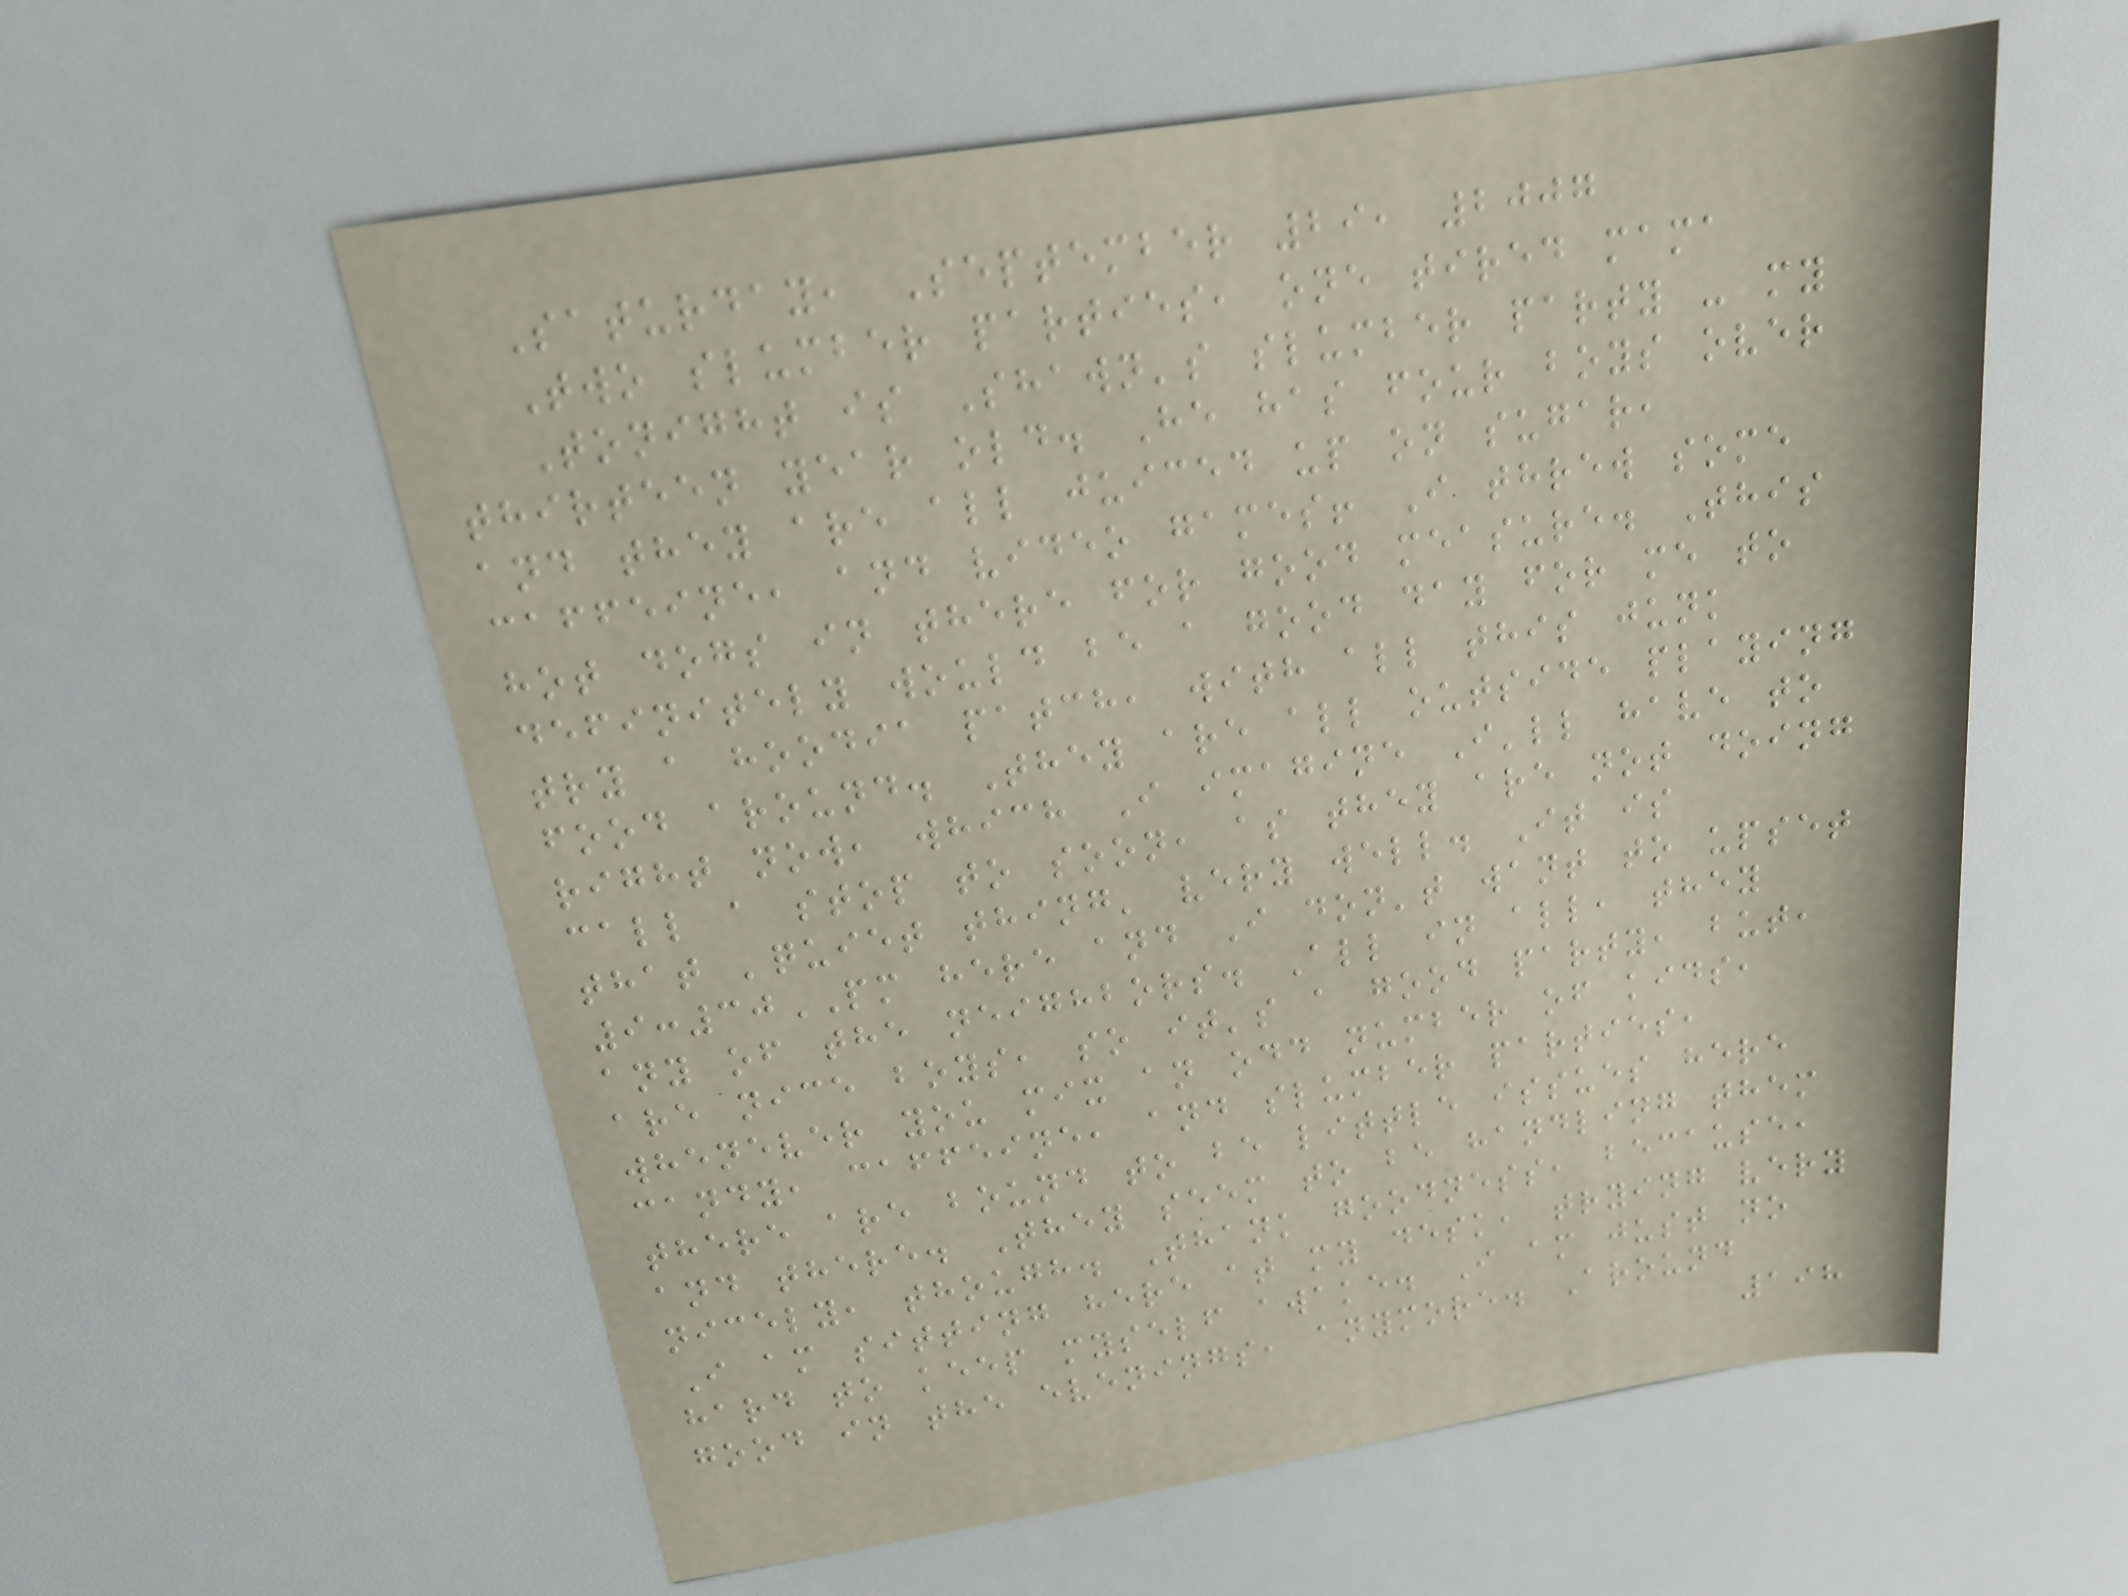Saturday, September 29, 2007
Two slumber parties, one tired mama
Tonight is Shawn's slumber party - my
thirteen year old. He has four boys over
and they are all juiced up on sugar,
caffeine, and video games! I threw some
hot dogs in there for good measure. This
definitely would be a good day for me to
try a hoodia patch, with all this junk
food around. They are all outside playing
right now, which I imagine I'll have to
call a stop to soon, as they are not doing
that 'quiet thing' very well. It is
9:30PM here and I don't want to upset
any of the neighbors. All in all, they
are nice boys, so it's a good party, but,
whenever you mix an odd number of kids,
candy, caffeine, and slumber parties,
there are bound to be little issues here
and there. They seem to be handling them
nicely, though. Thank goodness, because,
I am sitting here at my desk, trying very
hard to keep myself awake. I am just no
good in the evenings, anymore. Around
198
